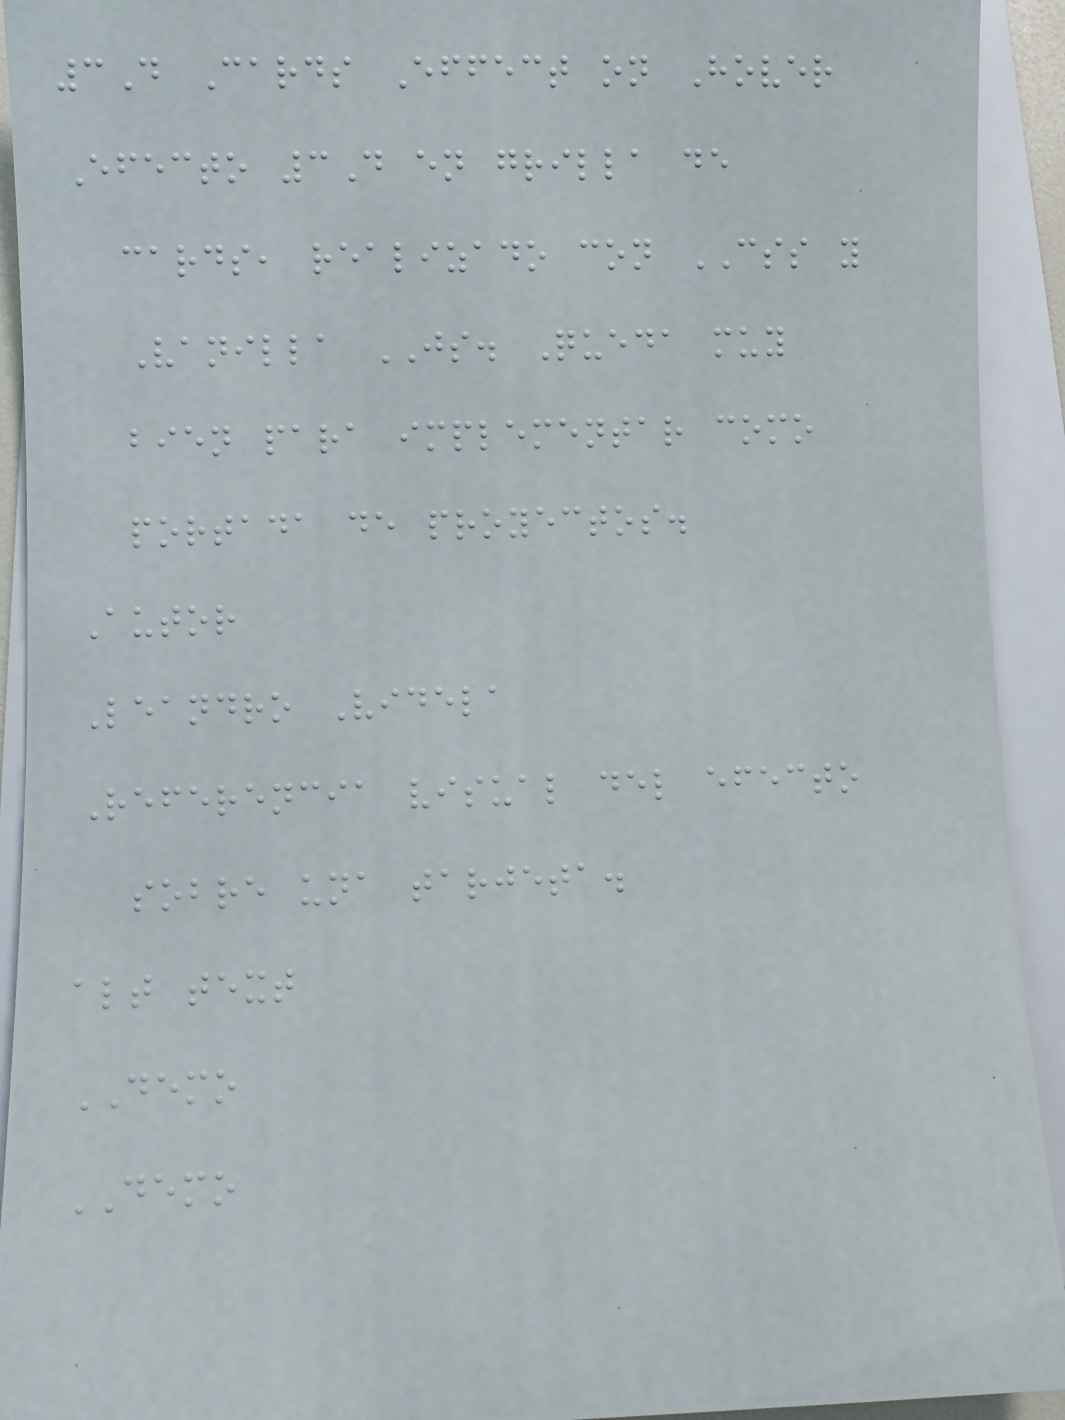3D Cards Effect on Hover
Efecto 3D en grilla de
cards, realizado con CSS y
Vanilla JS. Queda muy
bien para implementar como
portada de proyectos.
Autor
Leandro Videla
Referencia visual del efecto
sobre una tarjeta.
alt text
DEMO
DEMO
